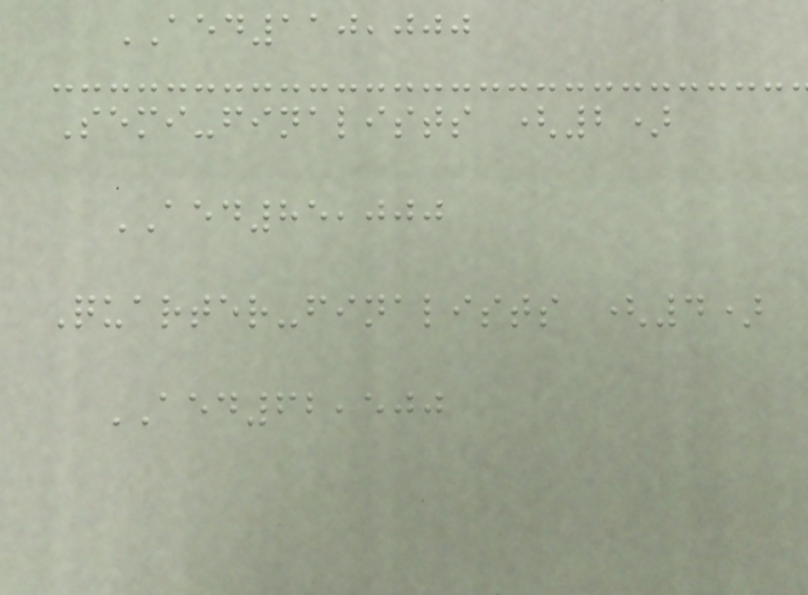AED110,000
Semi-finalists (2)
AED85,000
Quarter-finalists (4)
AED62,500
